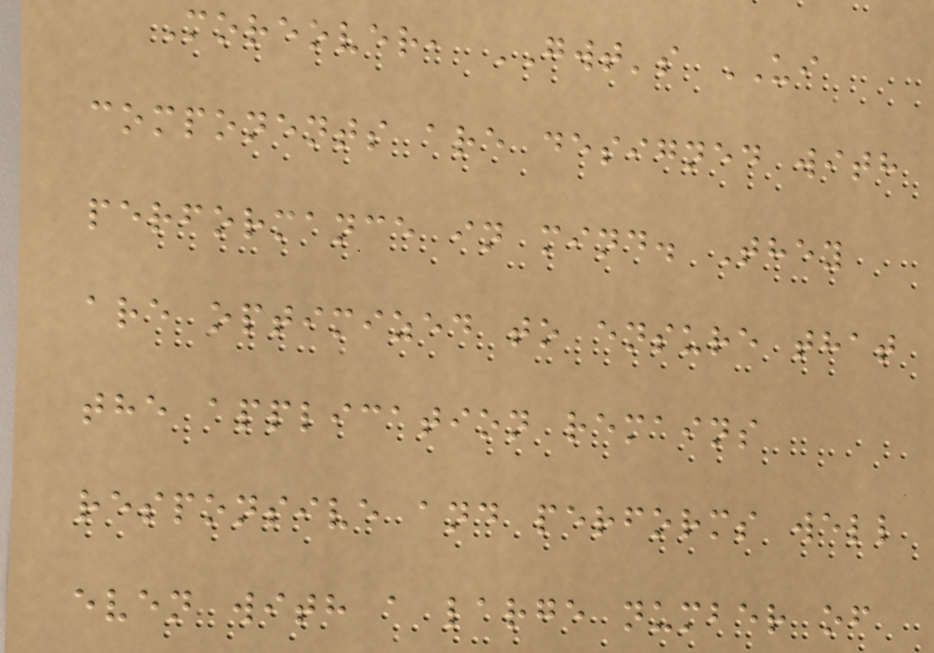Moreover, GWT's UI
components are designed with
performance in mind. They
are optimized to ensure that
the application remains
responsive and performs well
even with a large number of
